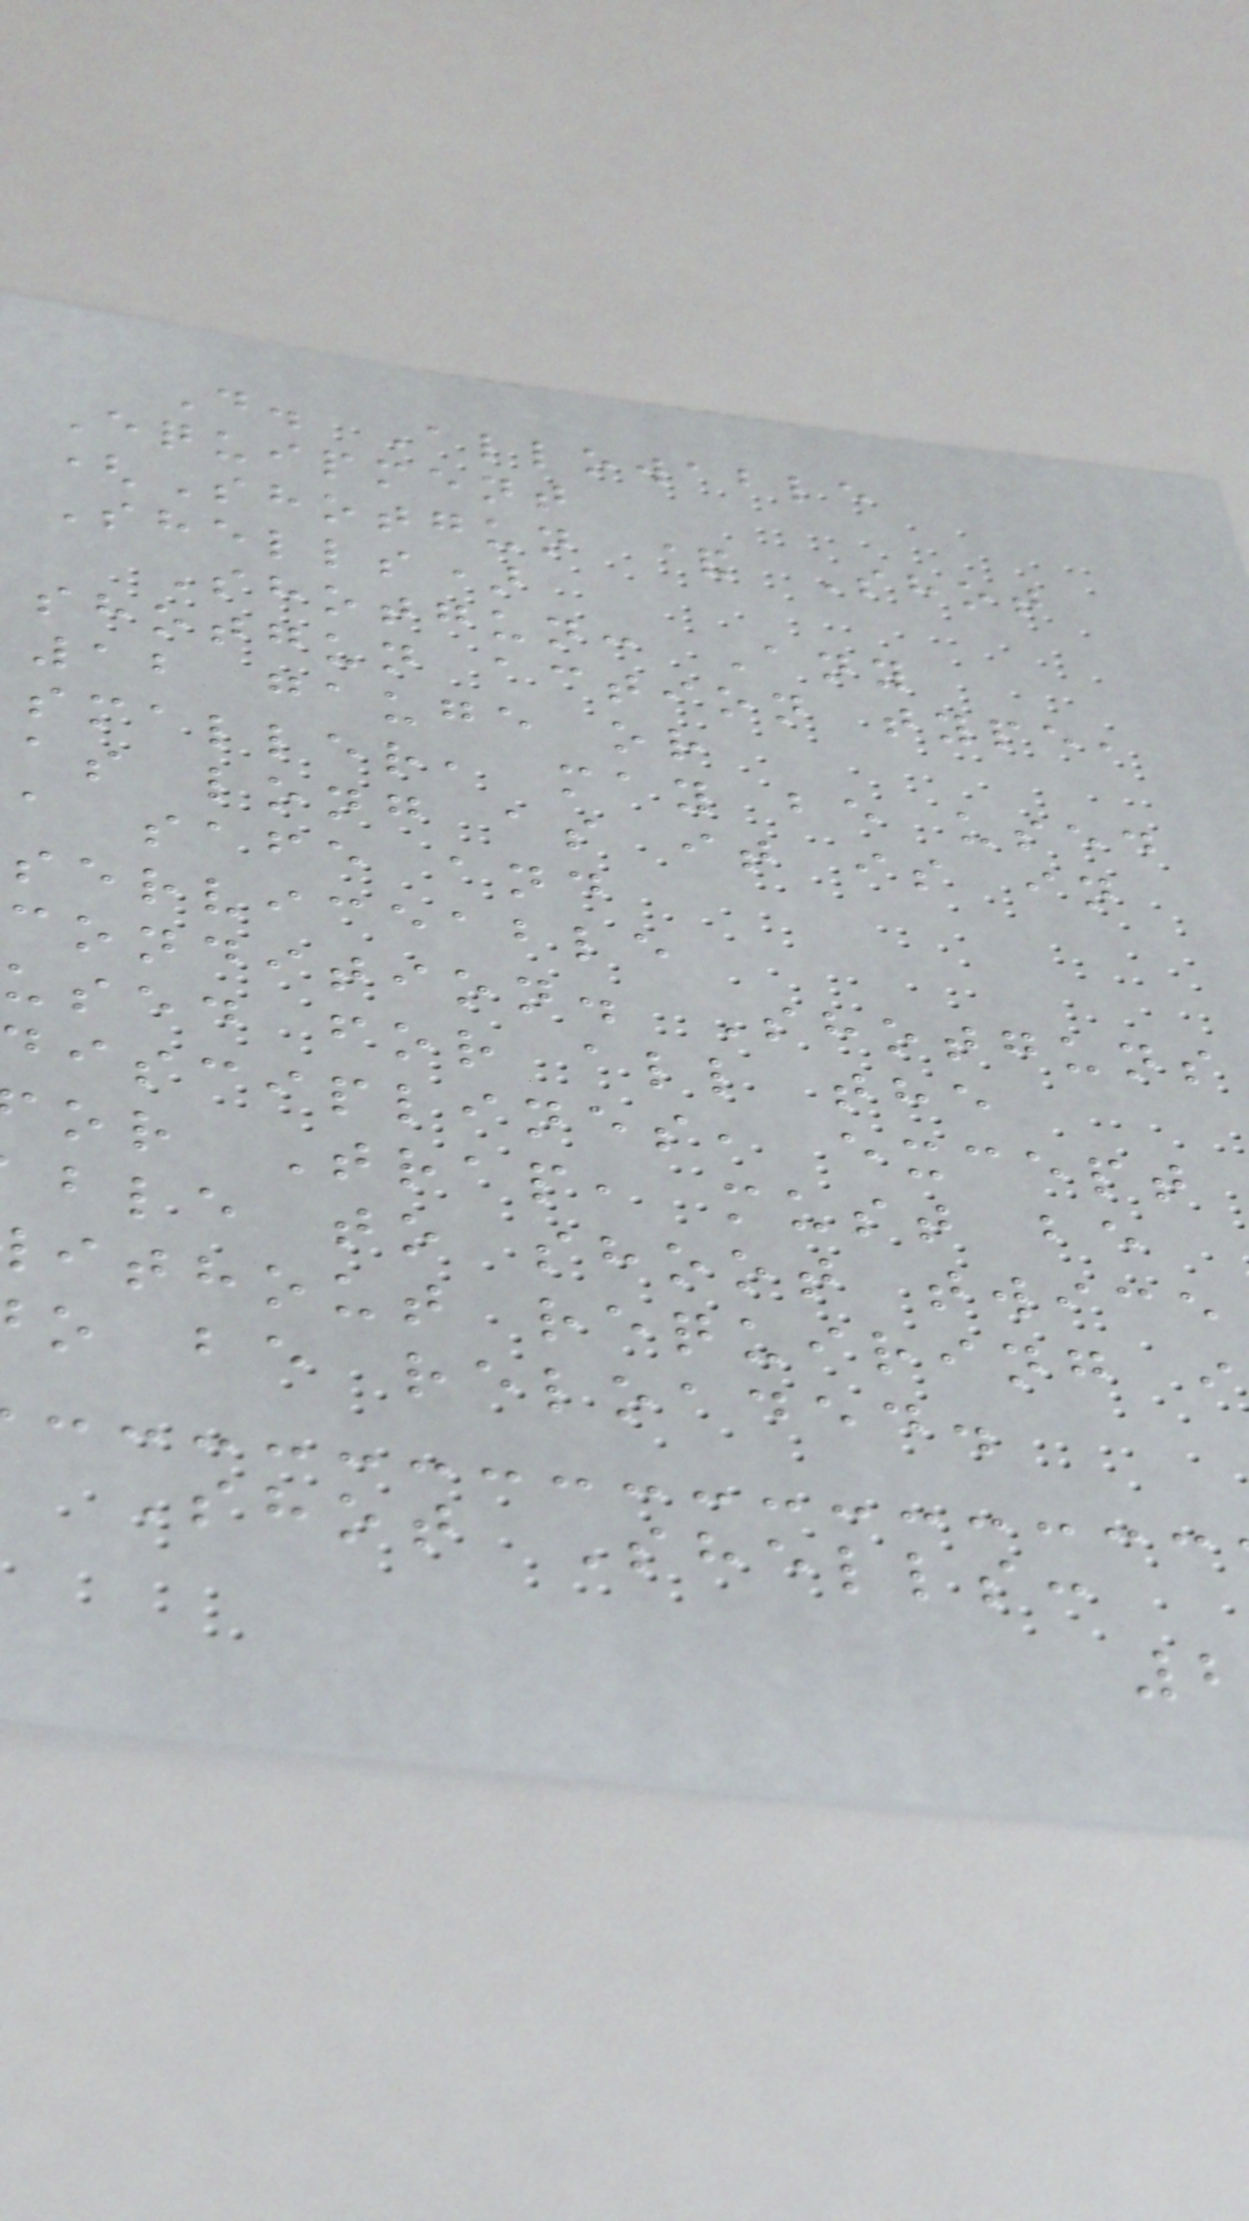D. Allowable
Equipment
(Shotgun & Shot
Shells)
Shotgun: Any
shotgun action type,
12 gauge or
smaller, may be used
as long as it is in
a safe and
serviceable
condition. Shotguns
used for all the
isciplines, except
or Trap, must be
ble to shoot twice
ithout requiring i
o be reloaded.
Shot Shells:
